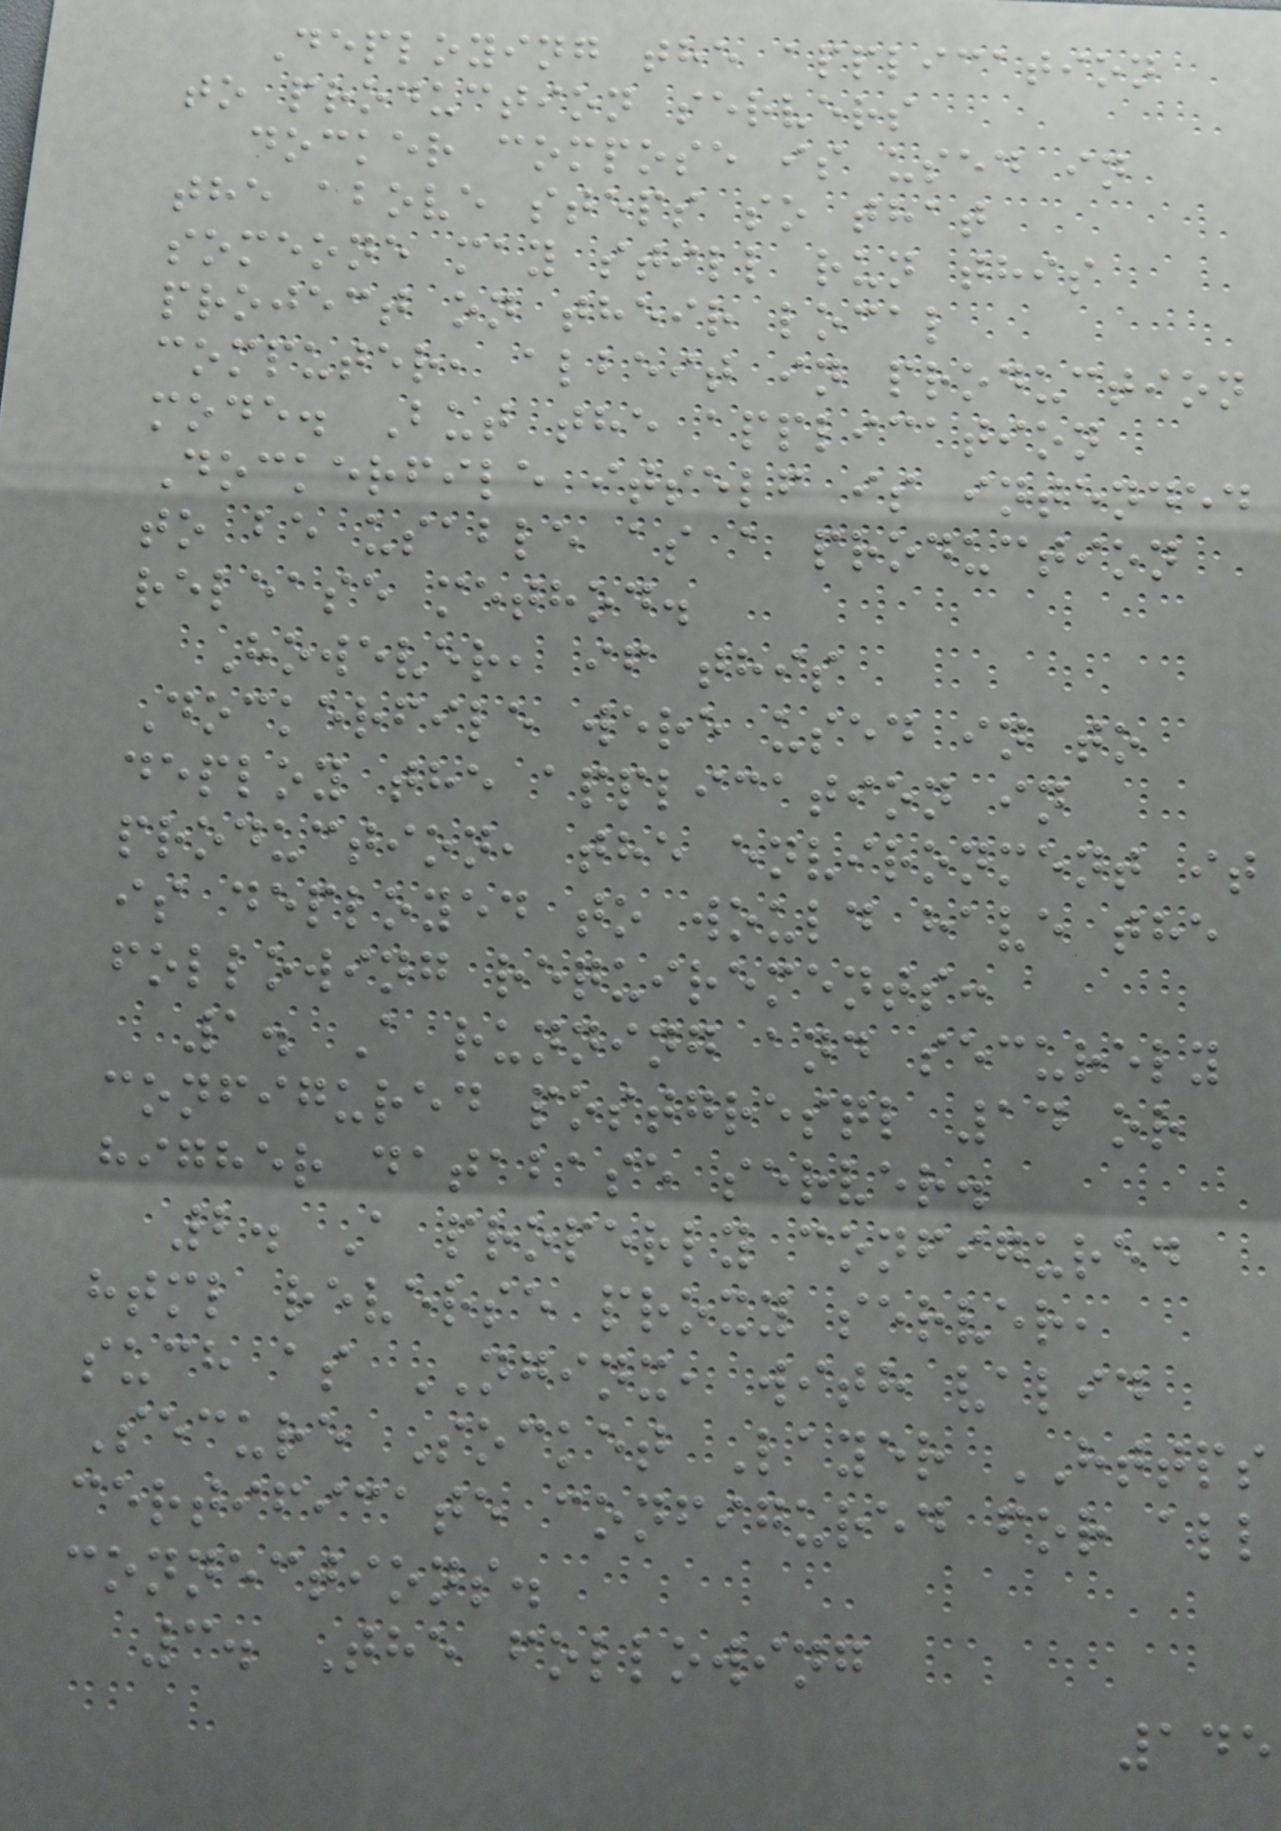Deploying the application
to production servers
docker compose is used in
the above steps so that
someone may still run this
project on their local
computer, albeit in production
mode. But the application
Dockerfile itself is intended
to be usable as a production
release method.
However, if this
Dockerfile were used in to
deploy the application in
production, the environment it
is deployed to would have the
following requirements:
1. A running and securely
configured postgresql 14 or
higher database server.
2. A properly configured
html reverse proxy server,
such as NGINX, with valid
Secure Socket Layer HTTPS
certificate configured for all
connections.
3. The following
145
